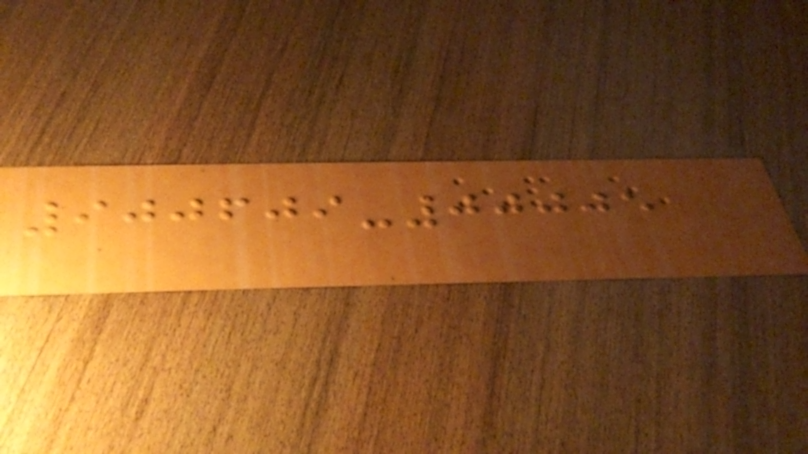900609-00005
